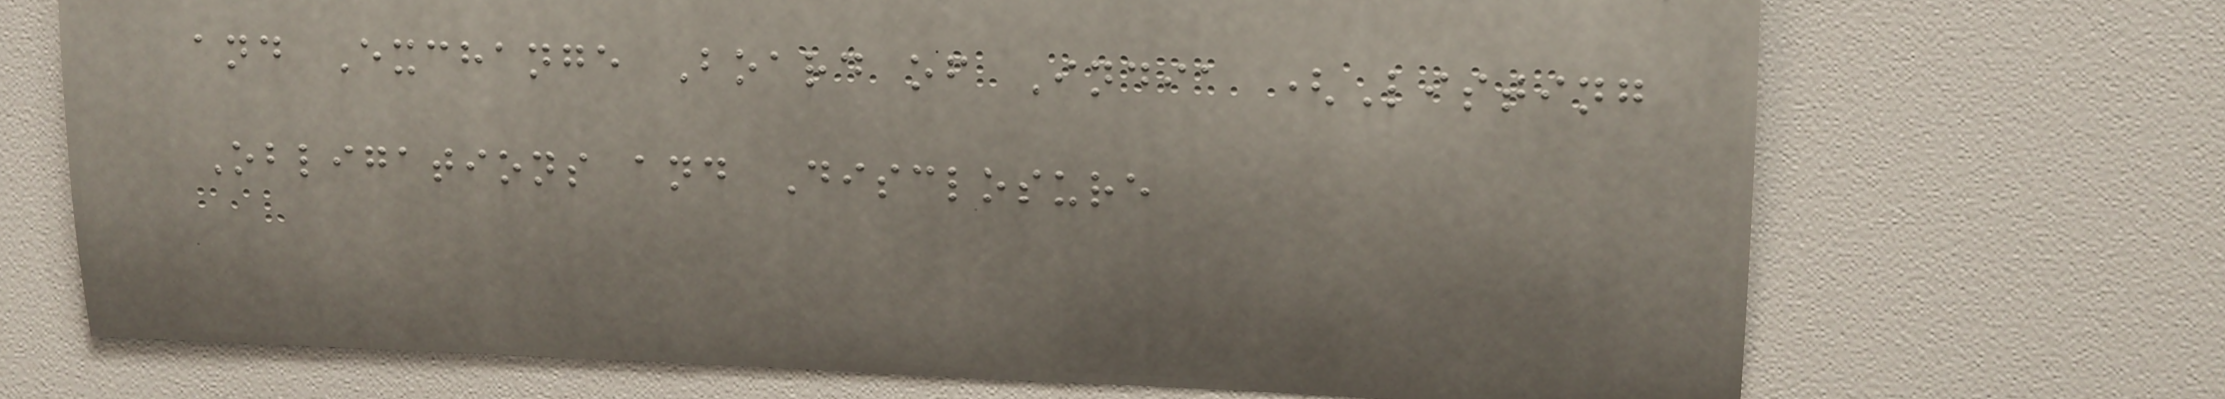and Exchange Board of India (Listing
Obligations and Disclosure
